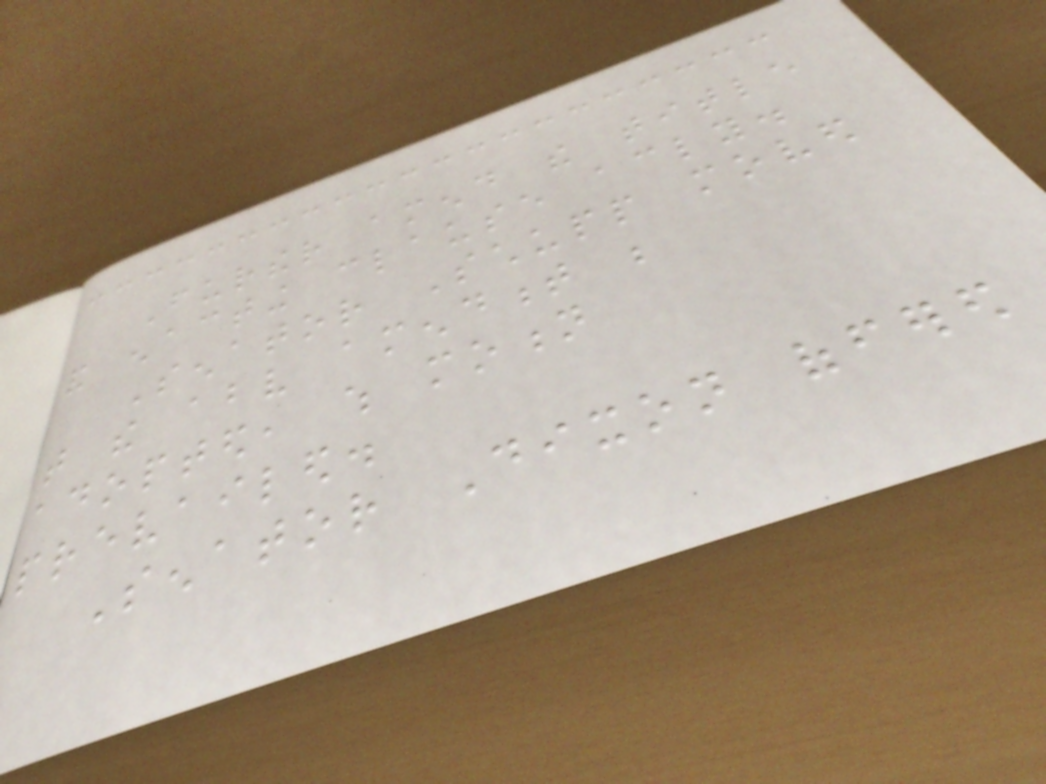Further amend the title
and enacting clause accordingly.
Senator Schupp moved
that the above amendment be
adopted, which motion
prevailed.
Senator Dixon offered
